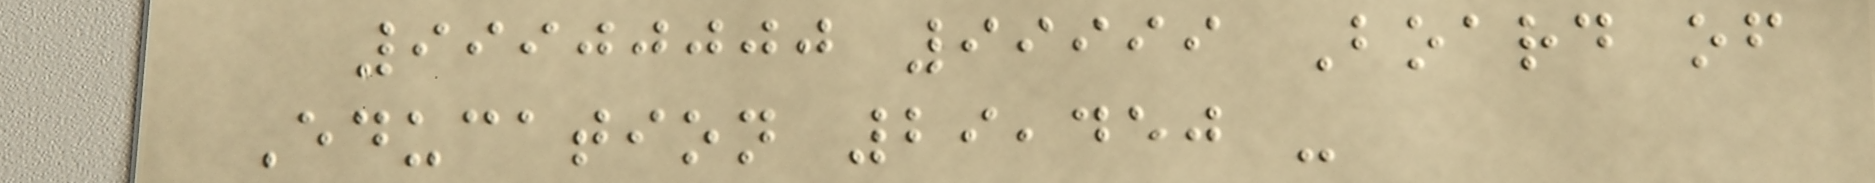99900000 99999 Board of
Education 29,450 -
